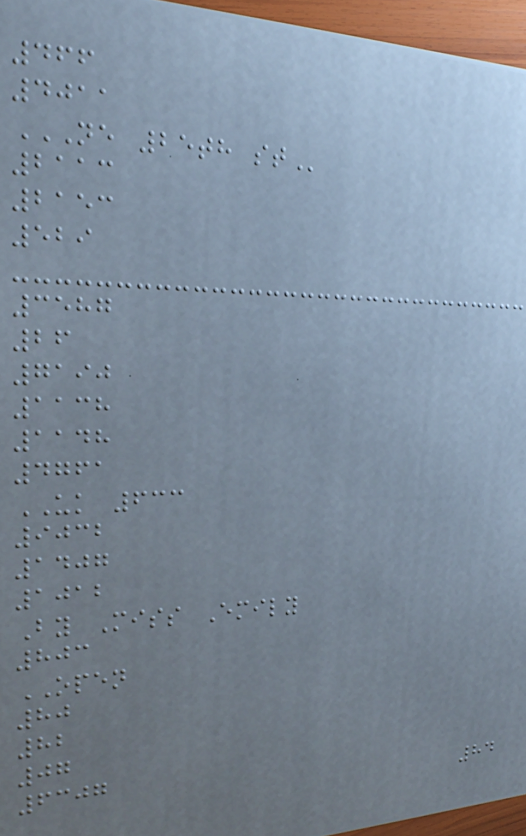466
4011
NE 25TH ST
2113
2153
529
3587
26
7190
1138
1148
4761
UK 633
9032
1407
1012
By Miss Emily
803
OPEN
80
82
07
6307
84
